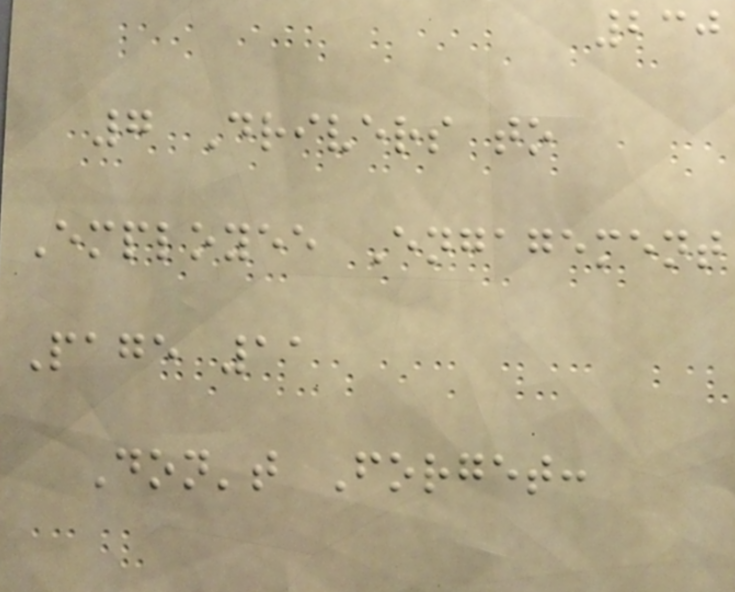230
7 Drivers to
Employee Engagement
Page 11
Don't Forget:
